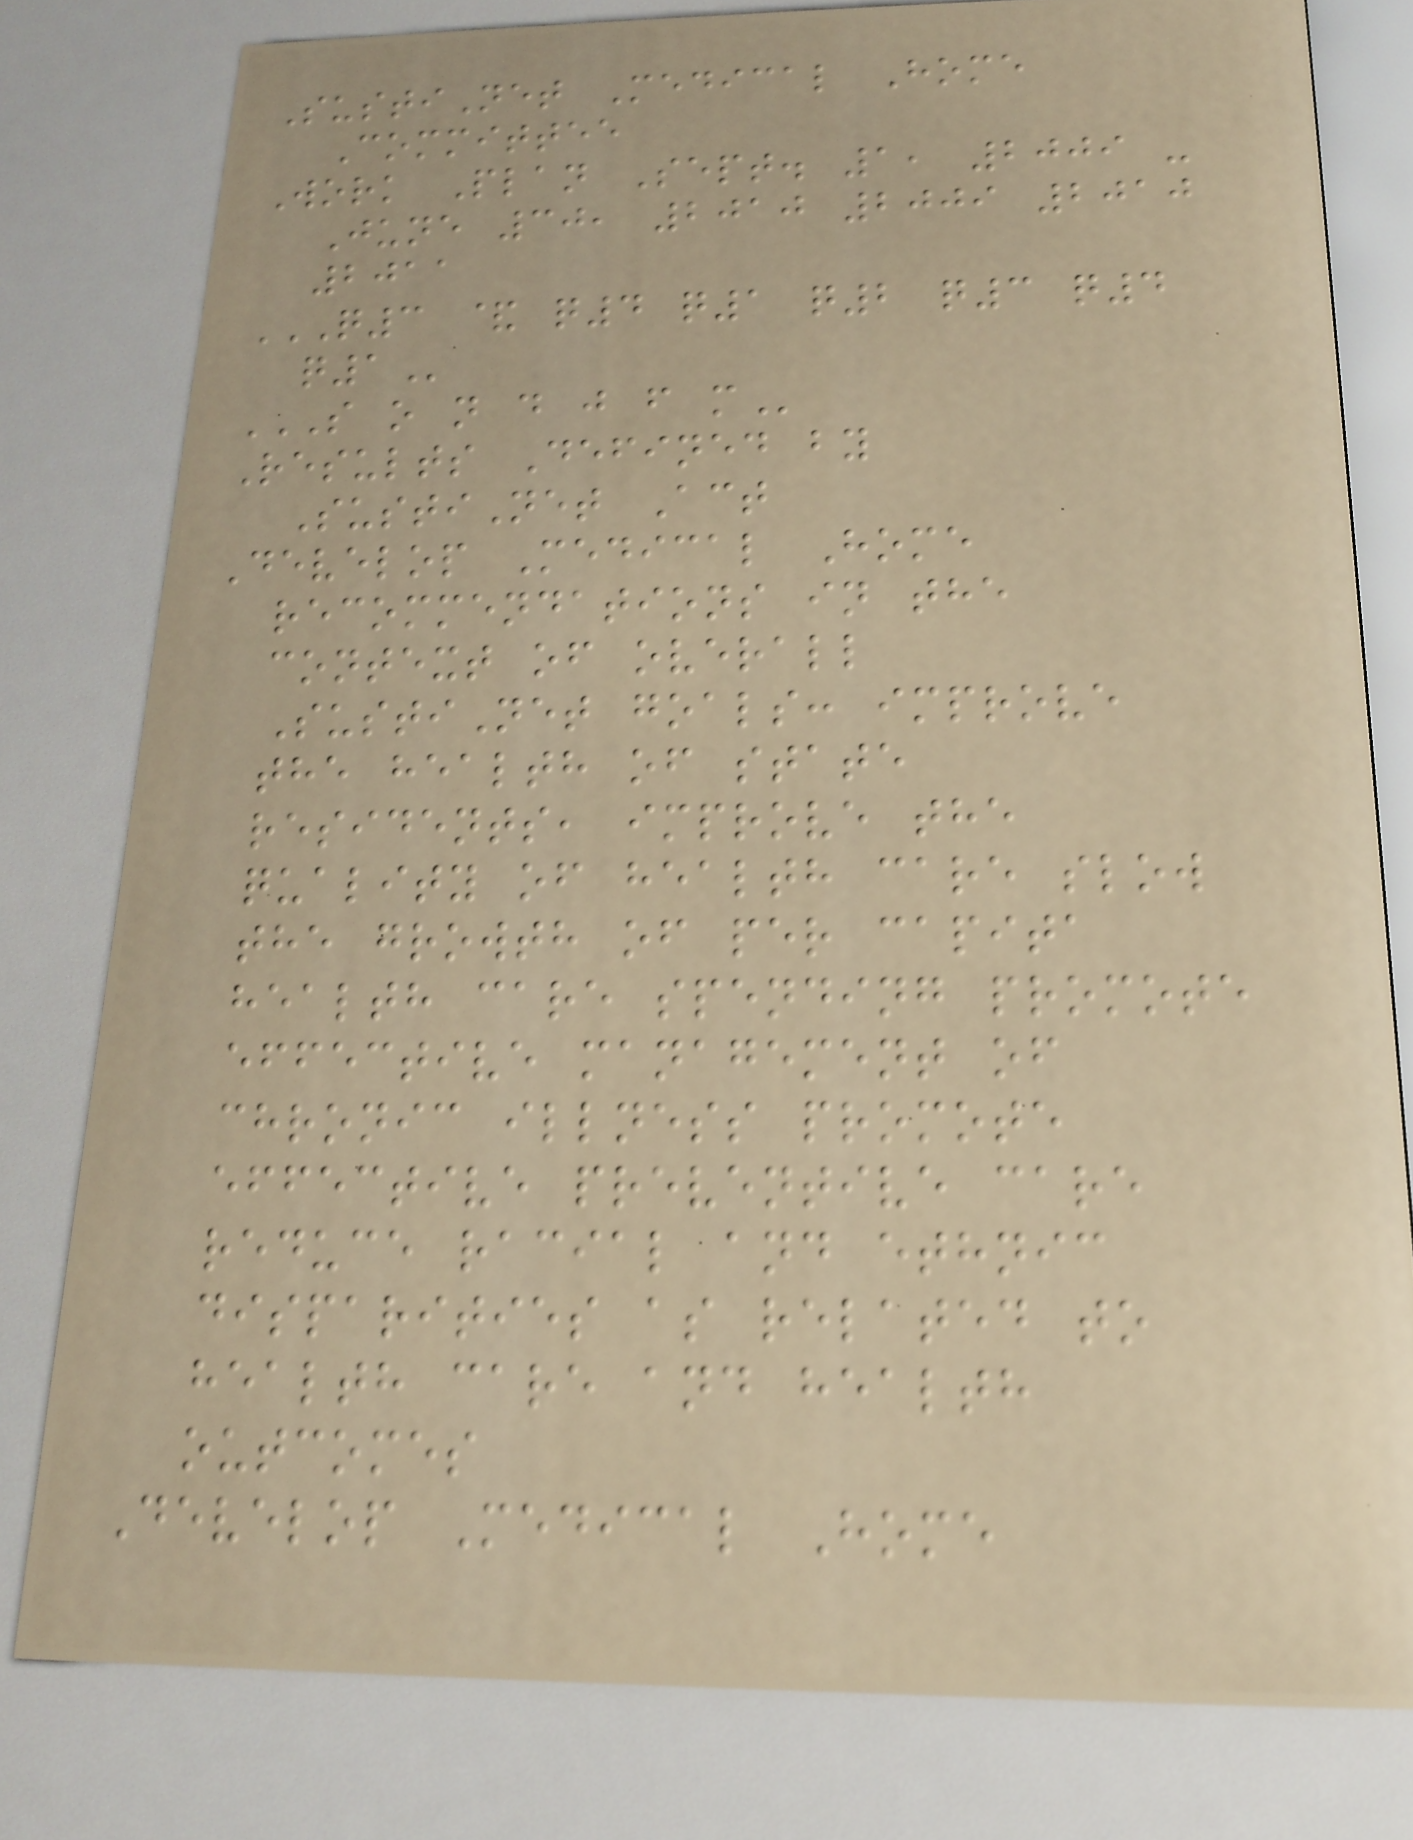SustiNet Medical Home
Committee
Work Plan Sept. 1, 2009 -
June 30, 2010 2009 2010
2011
Q3 & Q4 Q1 Q2 Q3 Q4
Q1
S O N D J F M
Results Defined by
SustiNet Act
Develop Medical Home
recommendations in the
context of overall
SustiNet goals: improve
the health of state
residents, improve the
quality of health care slow
the growth of per capita
health care spending promote
effective management of
chronic illness promote
effective preventive care
reduce racial and ethnic
disparities as related to
health care and health
outcomes
Develop Medical Home
